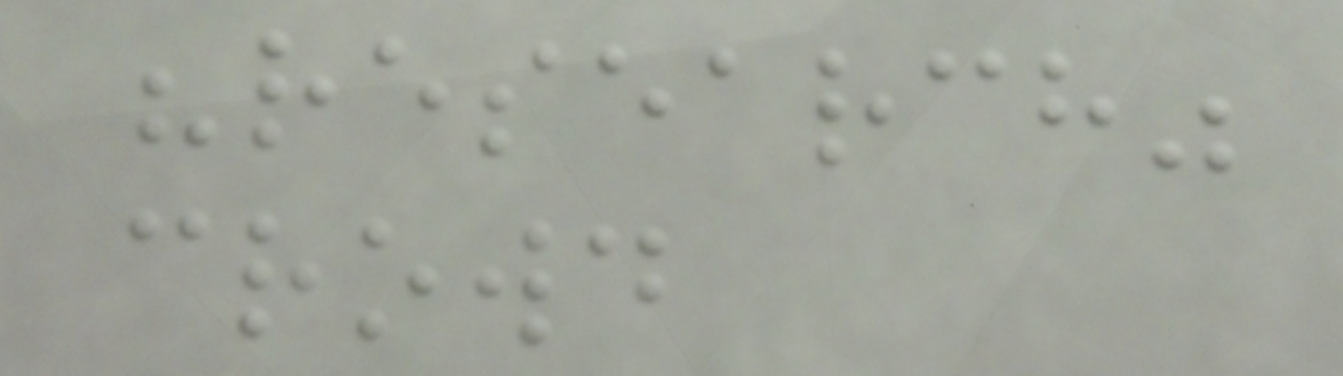"research"
crowd
